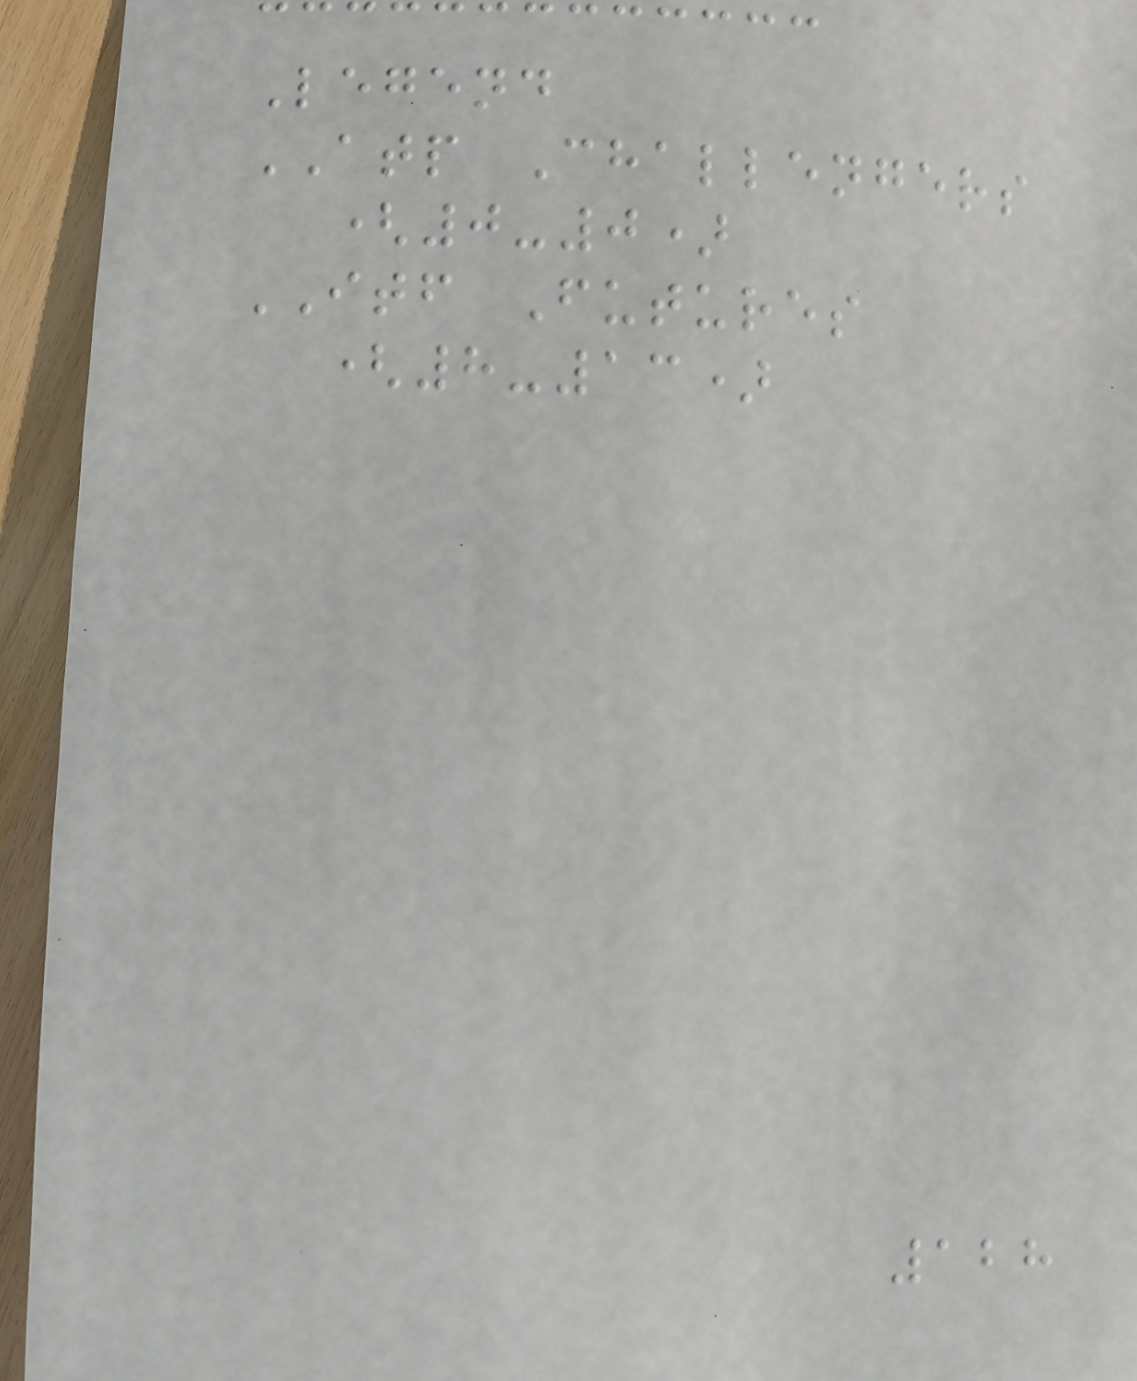Legend
ATP Challengers
(0-0)
ITF Futures
(8-13)
128
